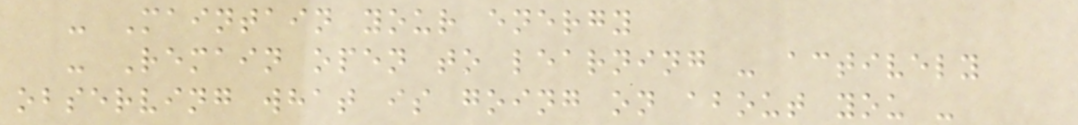- Maintain your energy
- Remain open to learning - actively
observing what is going on about you -
